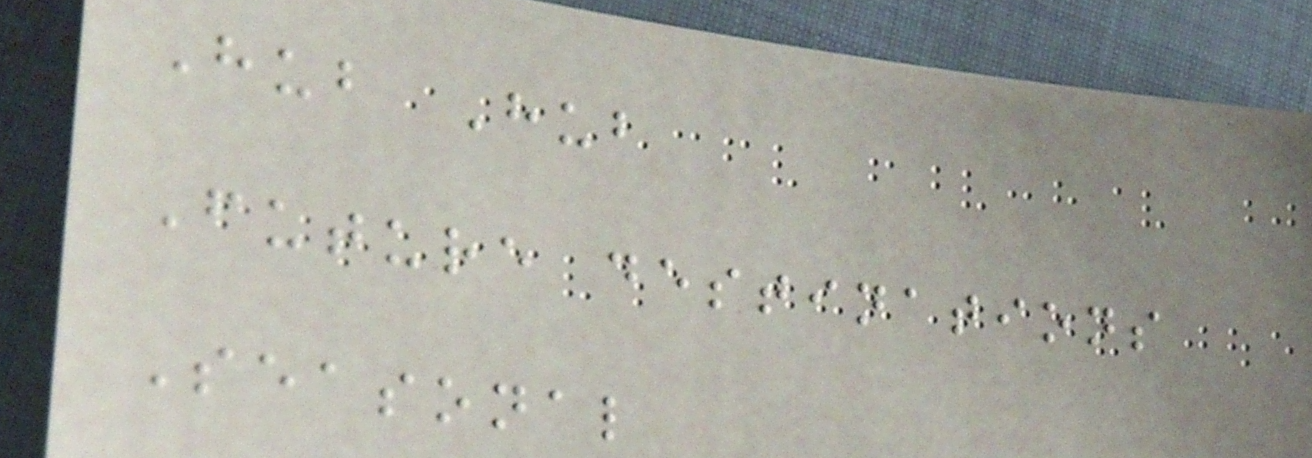Hub Hub
Future destinations
Seasonal
